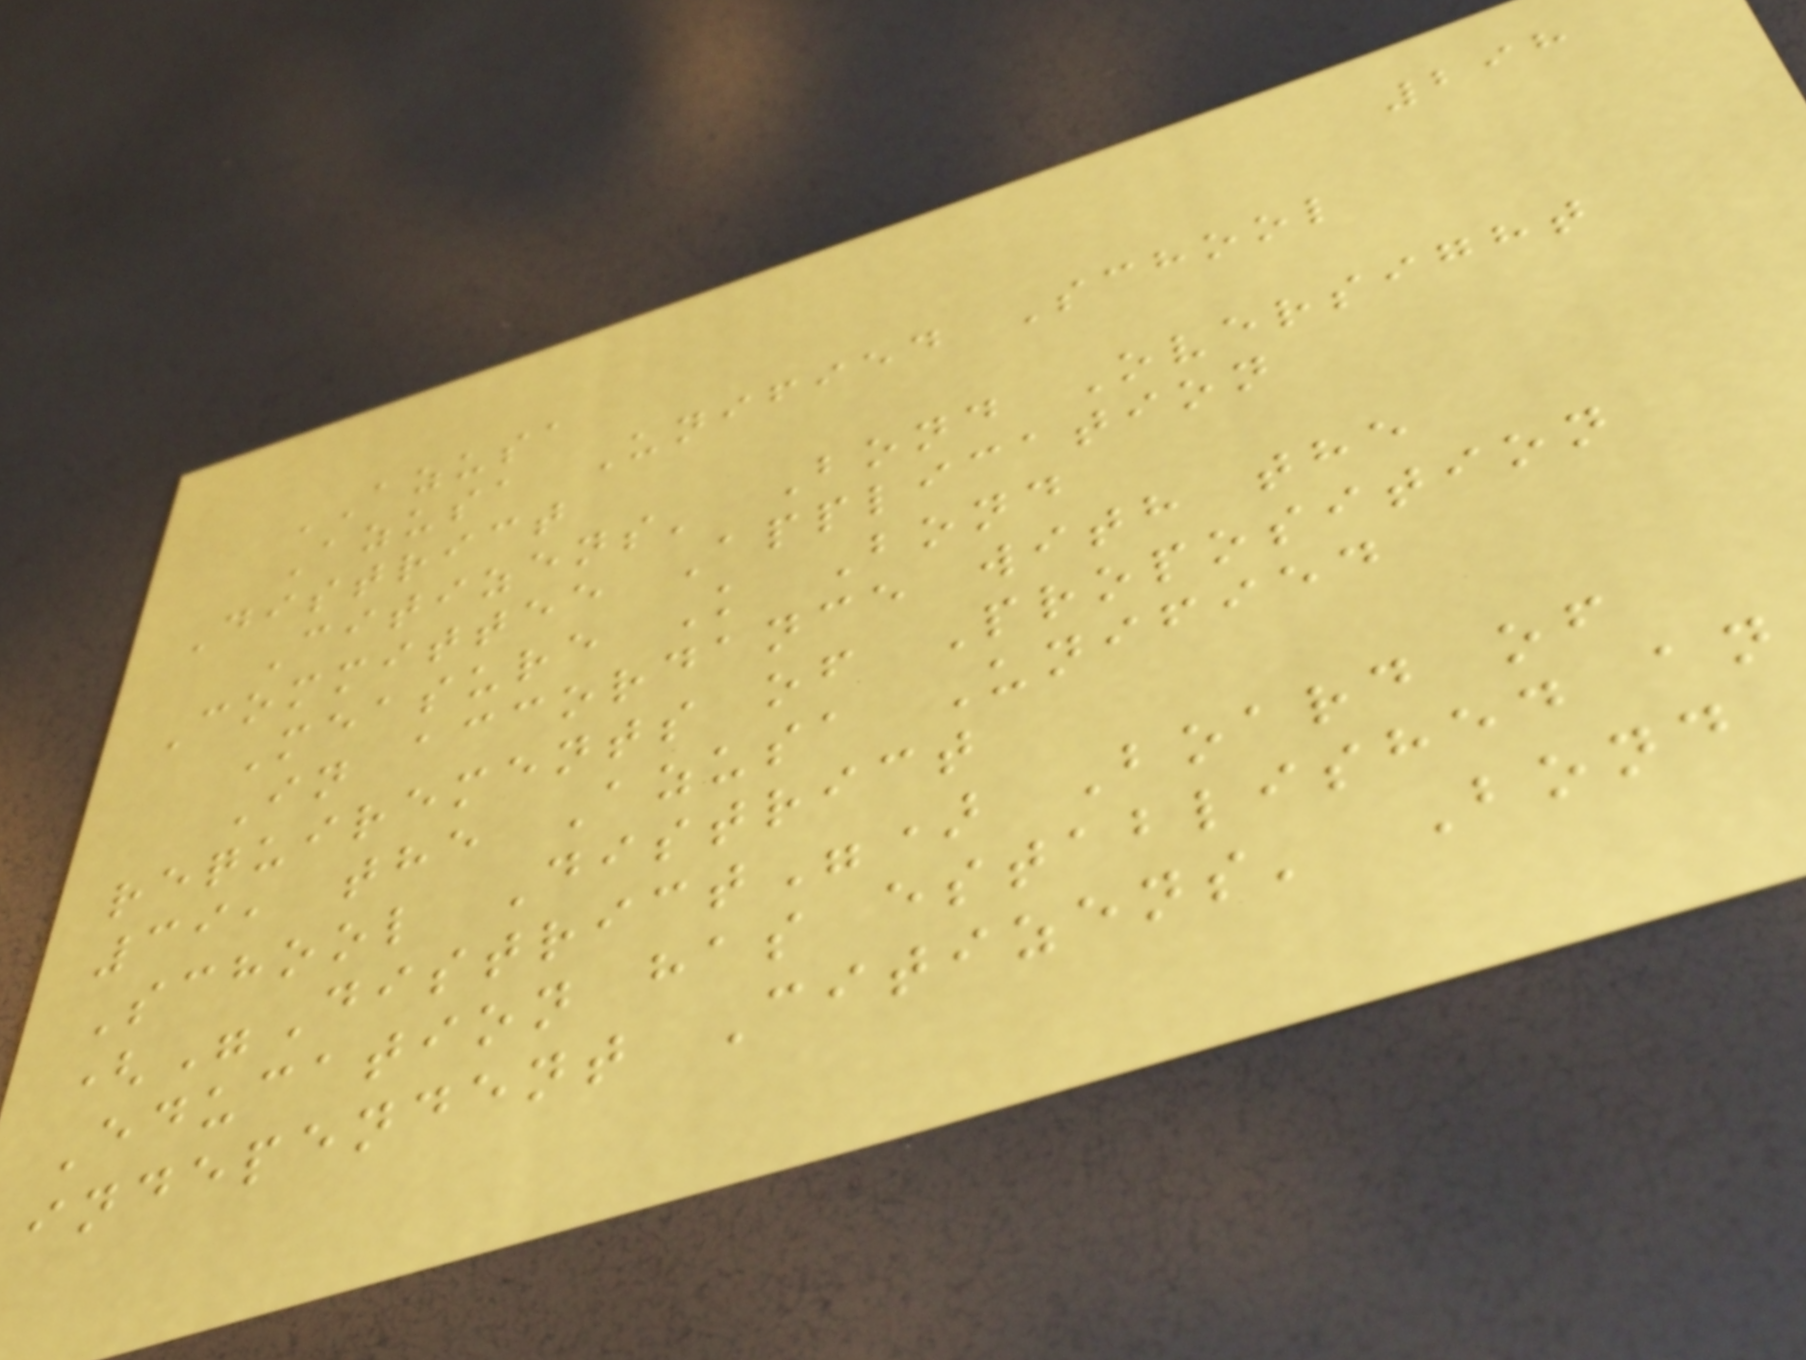298
AZUSA
Azusa Unified School
District
Citizens' Bond Oversight
Committee Application
Measure K Bond
In accordance with the
requirements of Proposition
39, the Azusa Unified
School District
("District") Board of
Education has established an
independent Citizens' Bond
